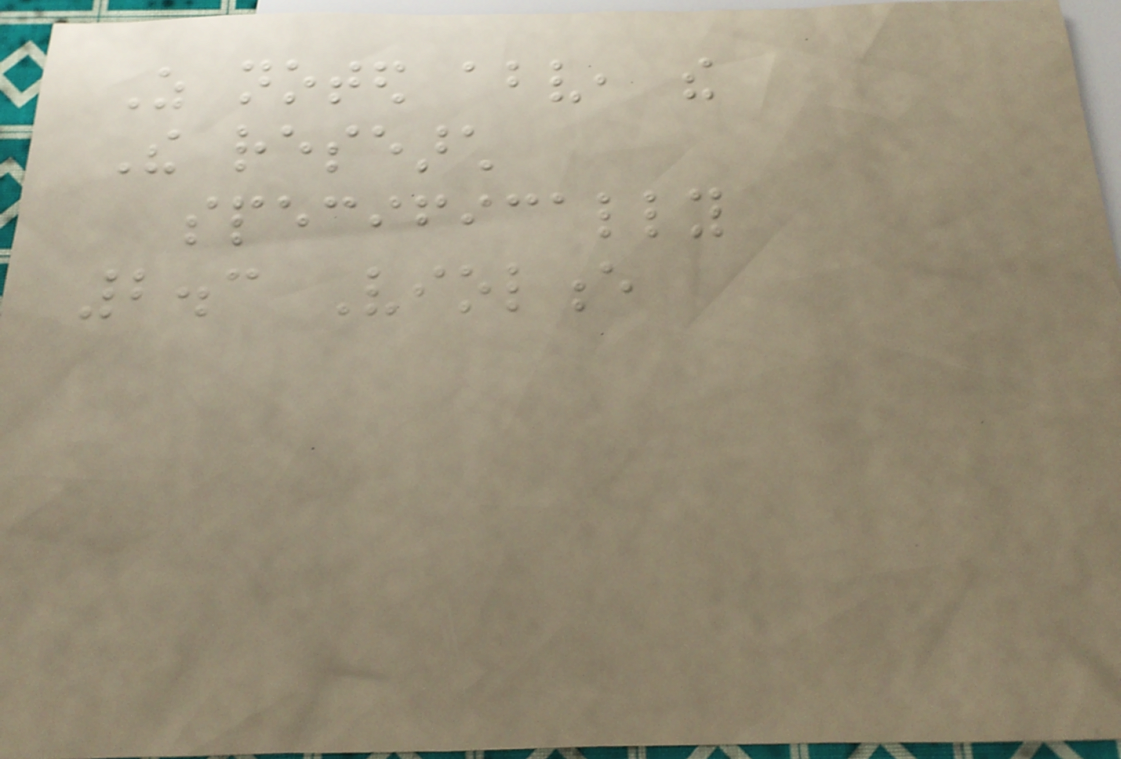As noted above, the
The research
specifically
2.3 Violence
